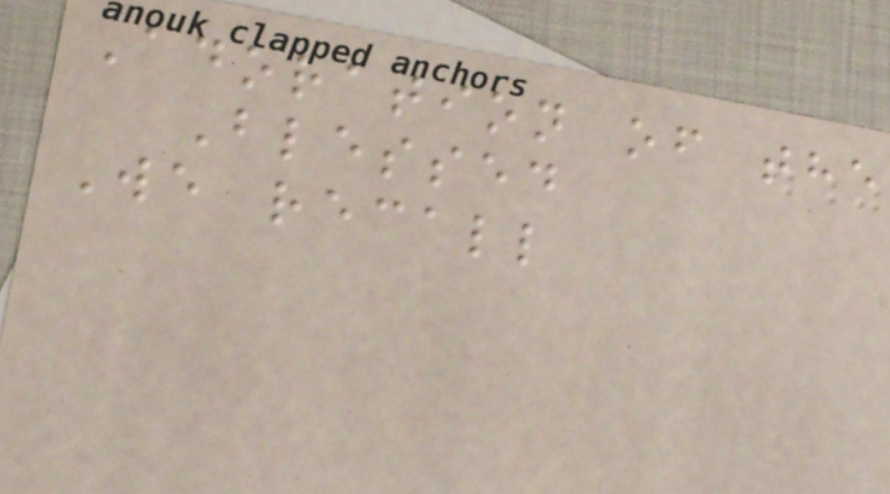Adoration of the
Blessed
We recall
